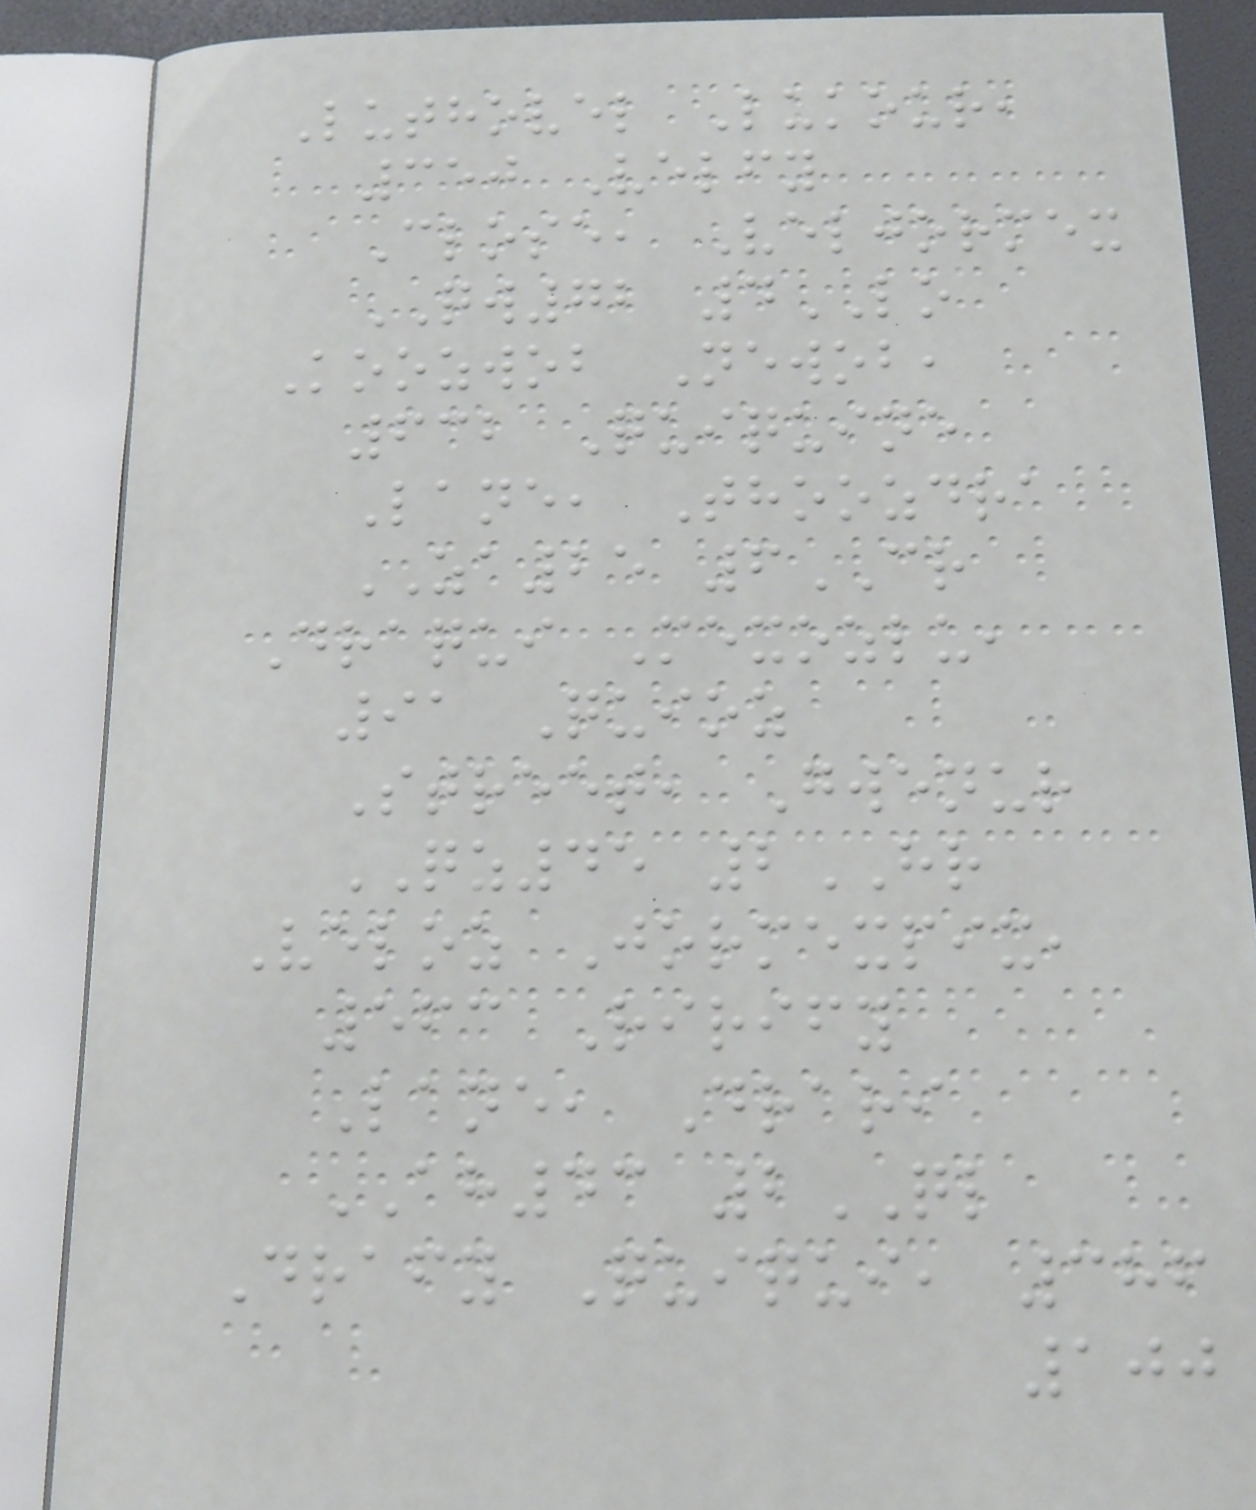Luthovel Lukour,
350 Velfy
Close, Veljormex
QW72 4LO
Koozwob Newob,
632 Quiquine
Lane, Thoozdra
ZA25 6CR
Draqui Mexozlu,
91 Quioz
Street, Gwenur
QZ45 2HR
Veloz Jormexpix,
563 Rirify
Lane, Drari
AH43 2QL
Drafy Quiqui, 386
100
